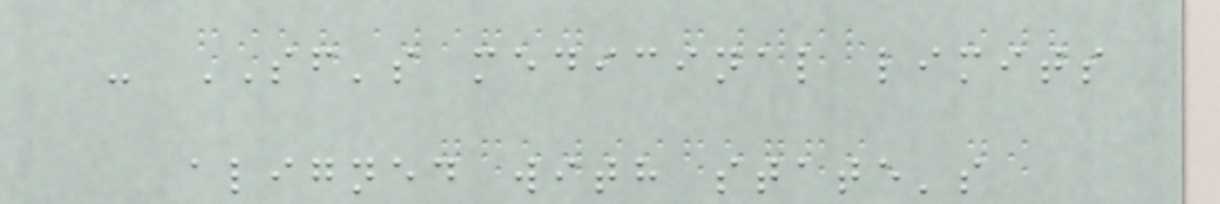- SF's medicinal limits
aligned with state's
